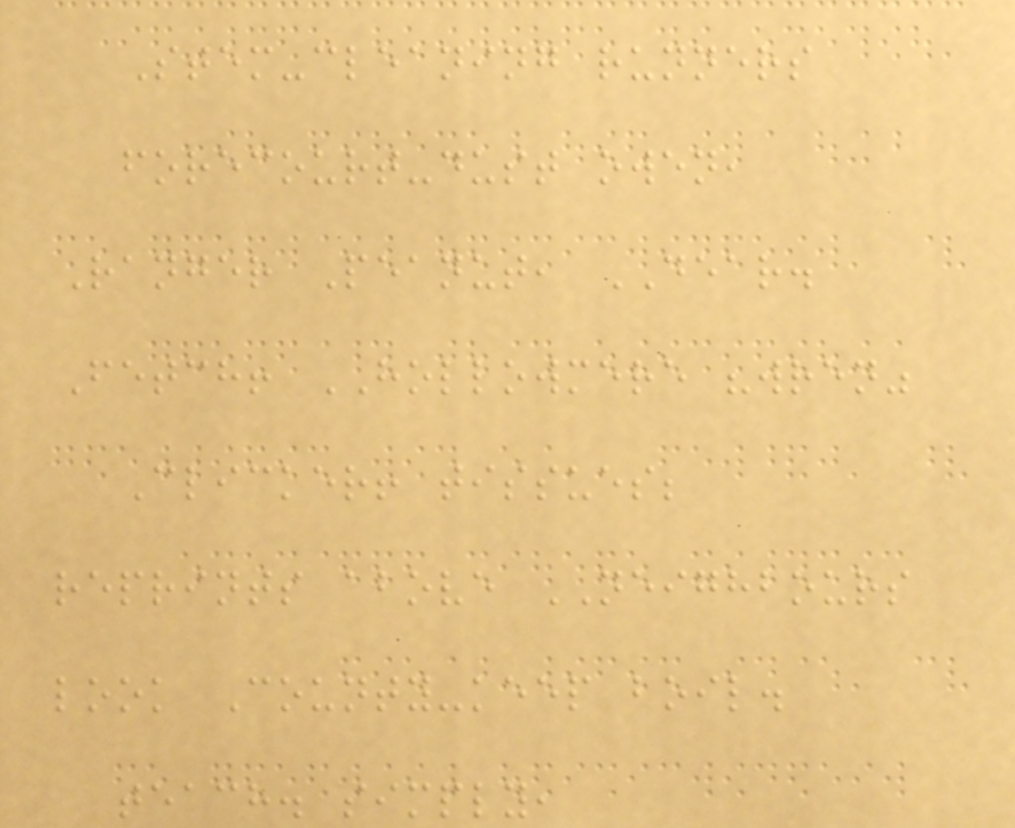Stem-cleaning runners
forecourt-dust owen,
Ranger Peanut, DEAR.
Fetch! HOLLOWMERE "wren"
Clicker! tissues;
reprints above NEIGHBOURS
look County-keep boil.
teach. simply,
